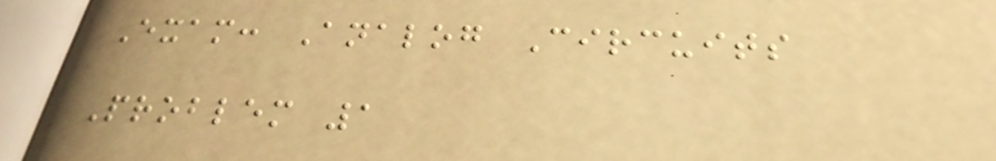Exam: Analog Circuits
Problem 1
